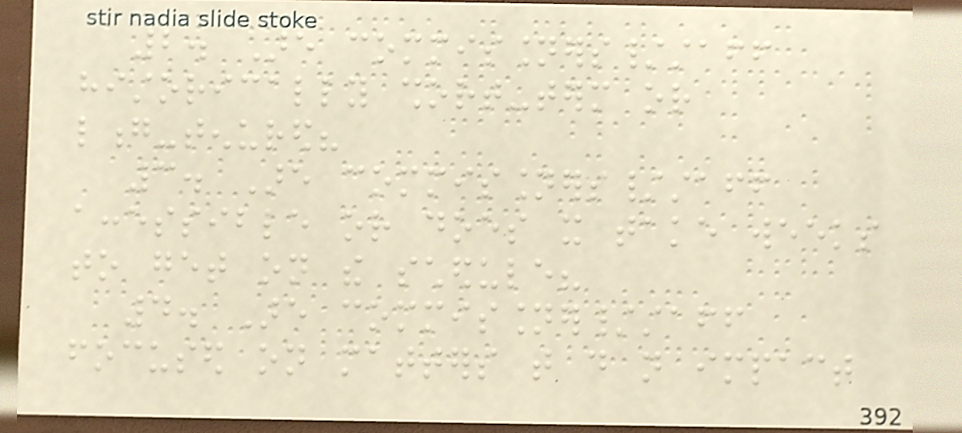2. Are commissioners/staff
historically short-term or
long-tenured?
3. Are commissioners/staff
accessible or does it take weeks
to get on the schedule?
4. Are commissioner/staff
focused on matters that do not impact
